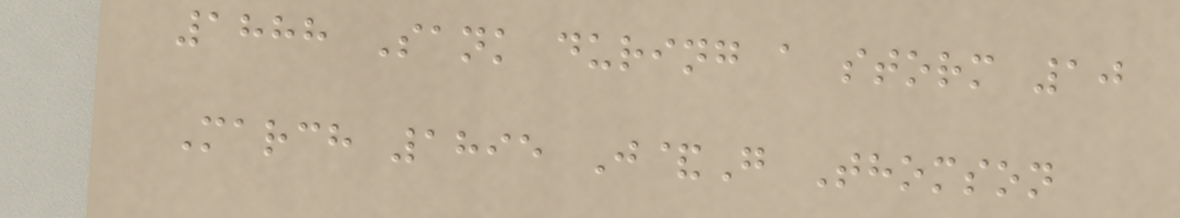1888 Sank during a storm 10
March 1895 J&G Thomson
